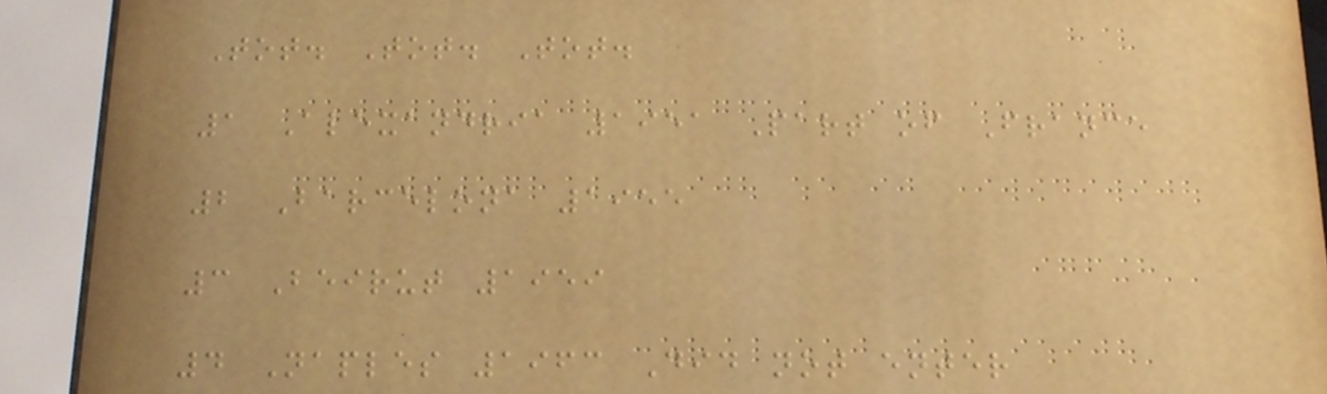Tot. Tot. Tot.
1 Alexandria 1951 Part of France
2 Barcelona 1955
3 Beirut 1959
4 Naples 1963 Did not enter
